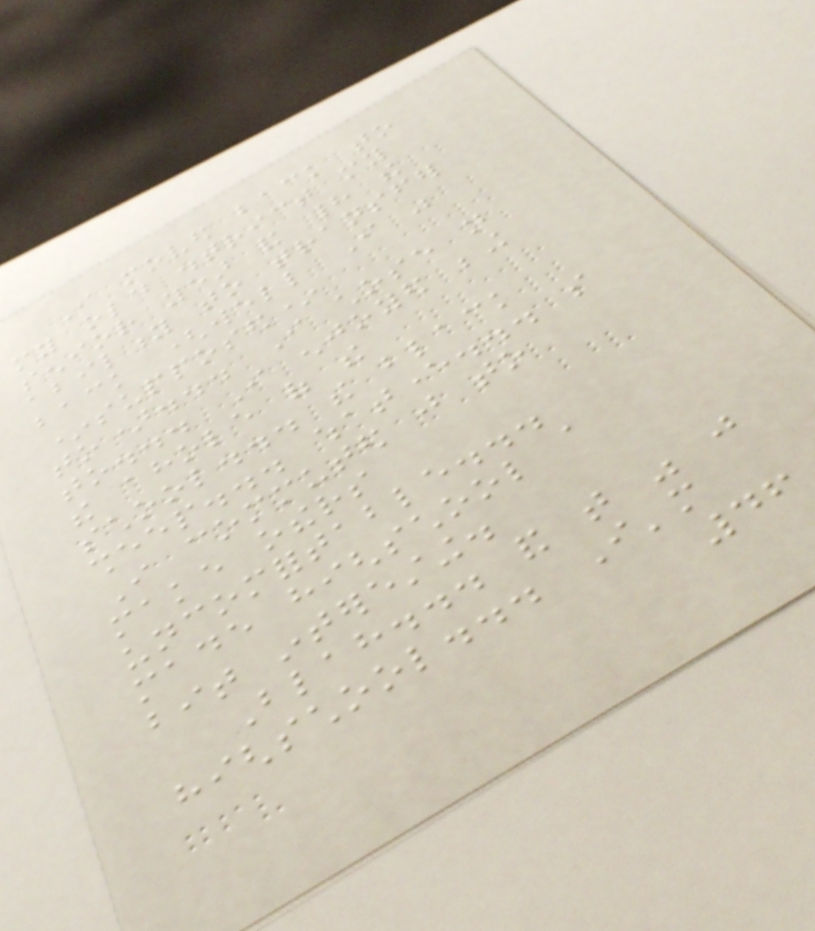I moved back to
my old district my
senior year and had the
ability to transfer
back (well I was
*supposed*
to)... I chose not
to... I enjoyed being
the ahole of the
school... the black
sheep... whatever... so
I commuted just to
make others
uncomfortable...
made highschool a
bit interesting.
Blah... and that was just
highschool... I'm
46
